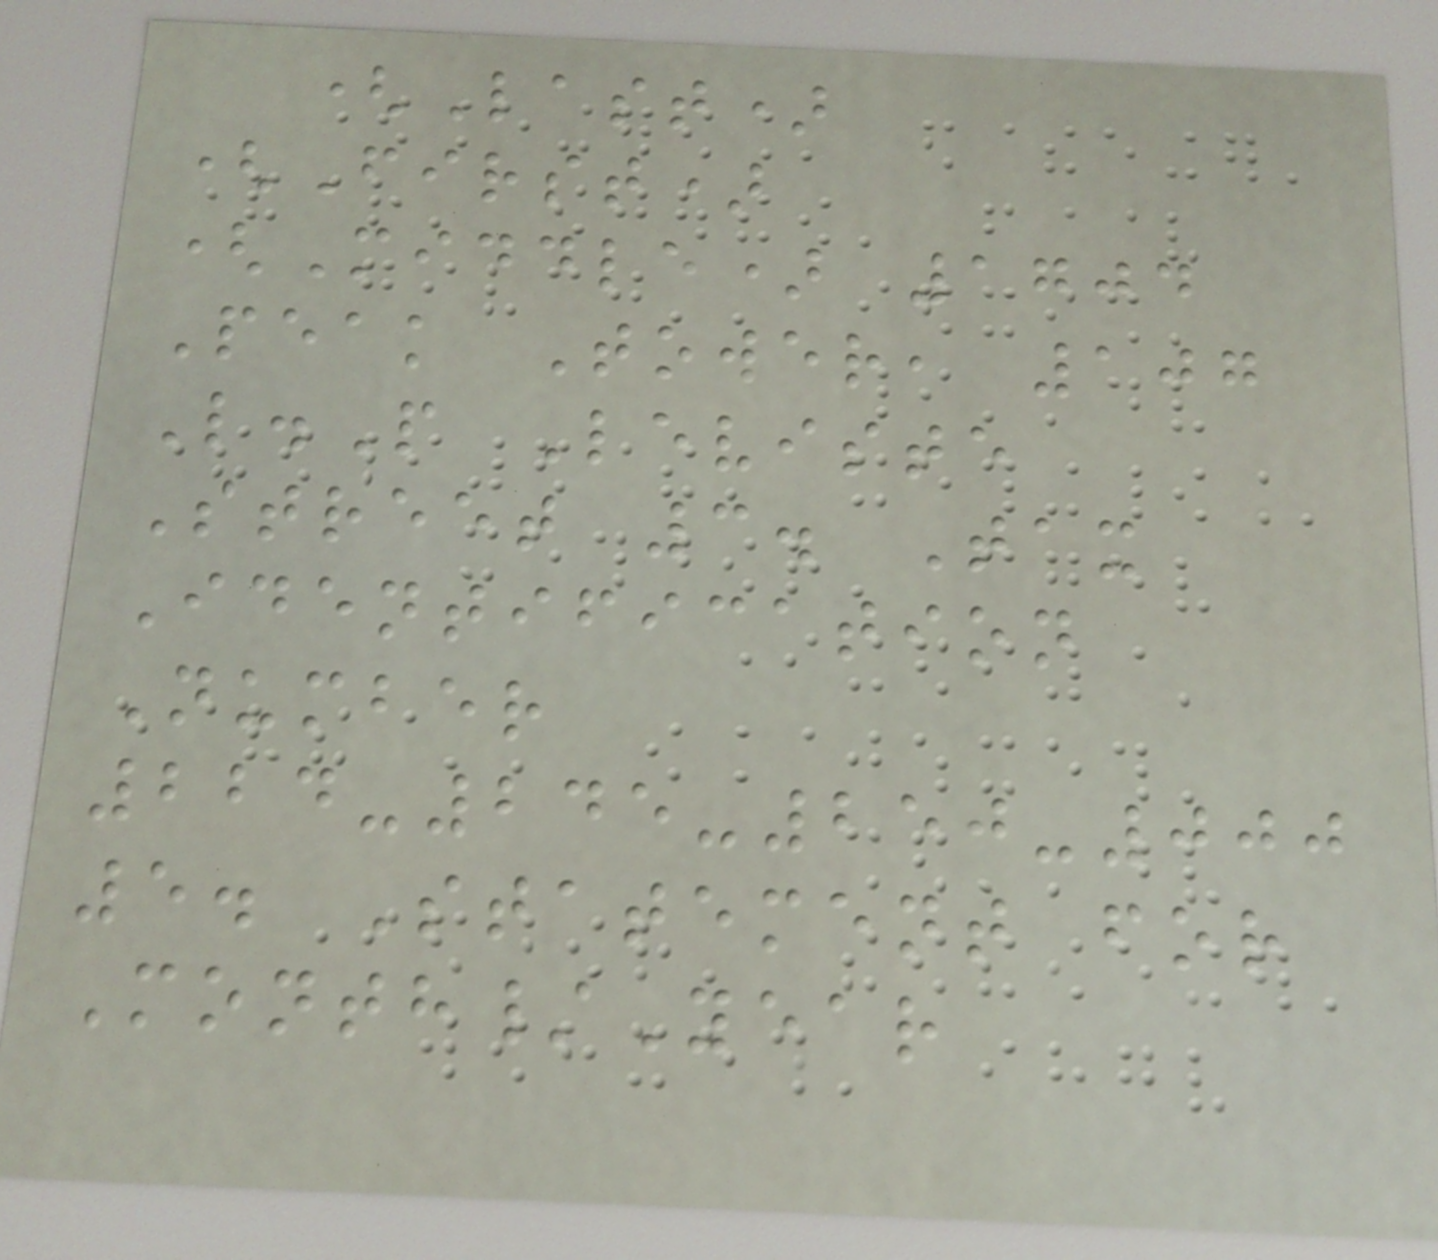(Last)
(First)
(Middle) 1704
Peak Tower, 107
L.P Leviste
Street 3. Tax
Identification
Number
224-245-250-000
5. Statement for
Month/Year
